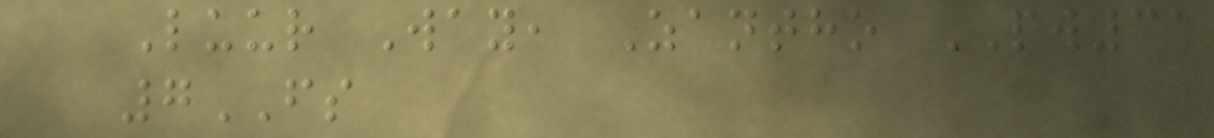Luur Way, Zantho PW31
7FS
